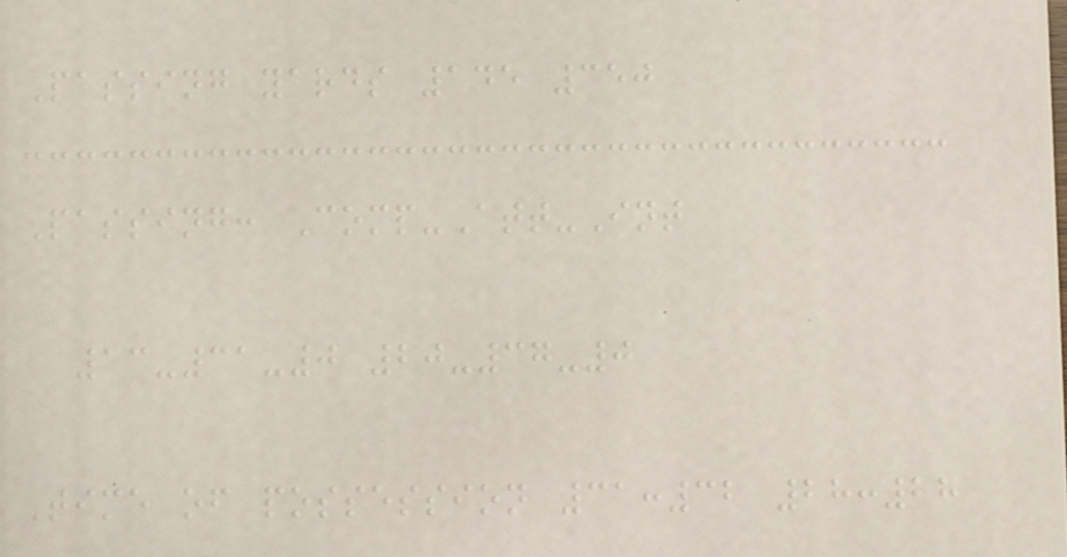Passing yards 145 350
Passing: Comp-Att-Int
13-31-0 20-37-0
Time of possession 31:32 28:28
